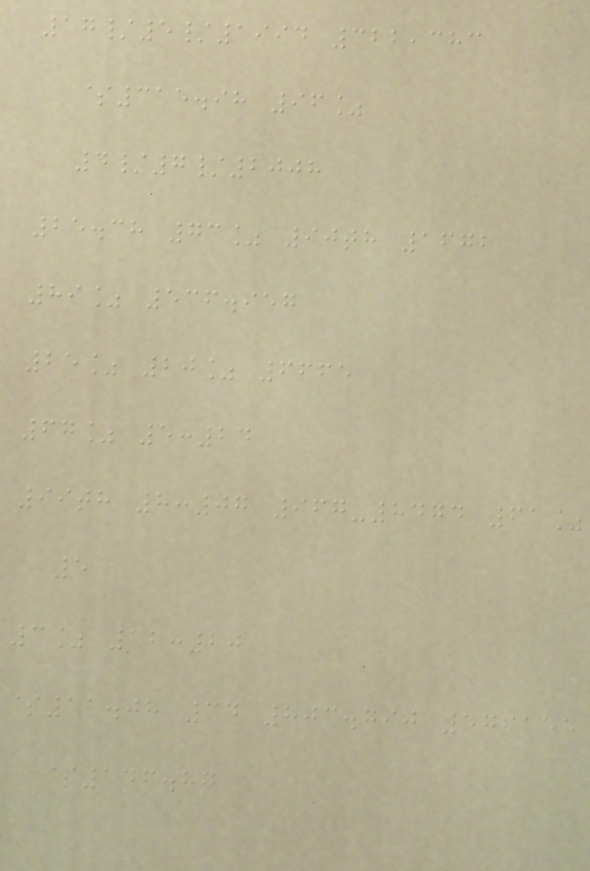17/5/1994 322,383
$315.98 96%
4/7/2008
25.38 73% 90th 1672
89% 536.957
25% 20% 6665
67% 5:24
99th 8:07 967-8474 61%
5
3% 12:20
$11.08 34 803.790 579155
$146.87
